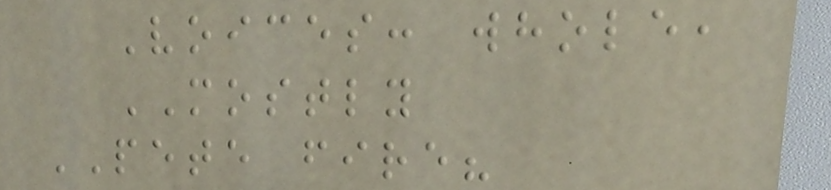Voices: whole,
MOSTLY
PETE fire?
